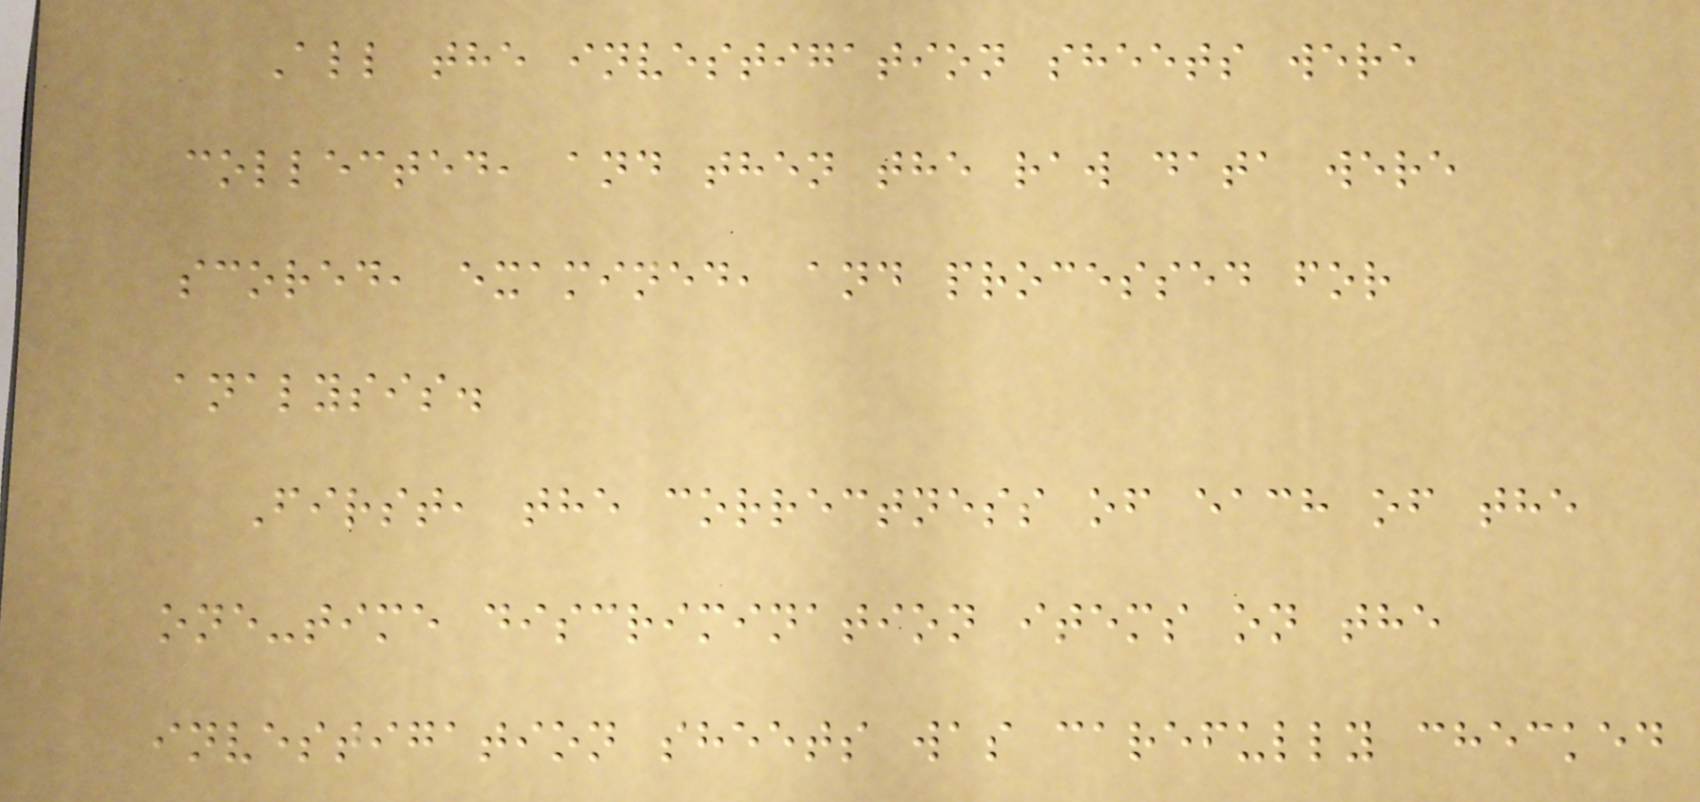All the investigation sheets were
collected, and then the raw data were
scored, examined, and processed for
analysis.
First, the correctness of each of the
one-time discrimination items on the
investigation sheets was carefully checked
